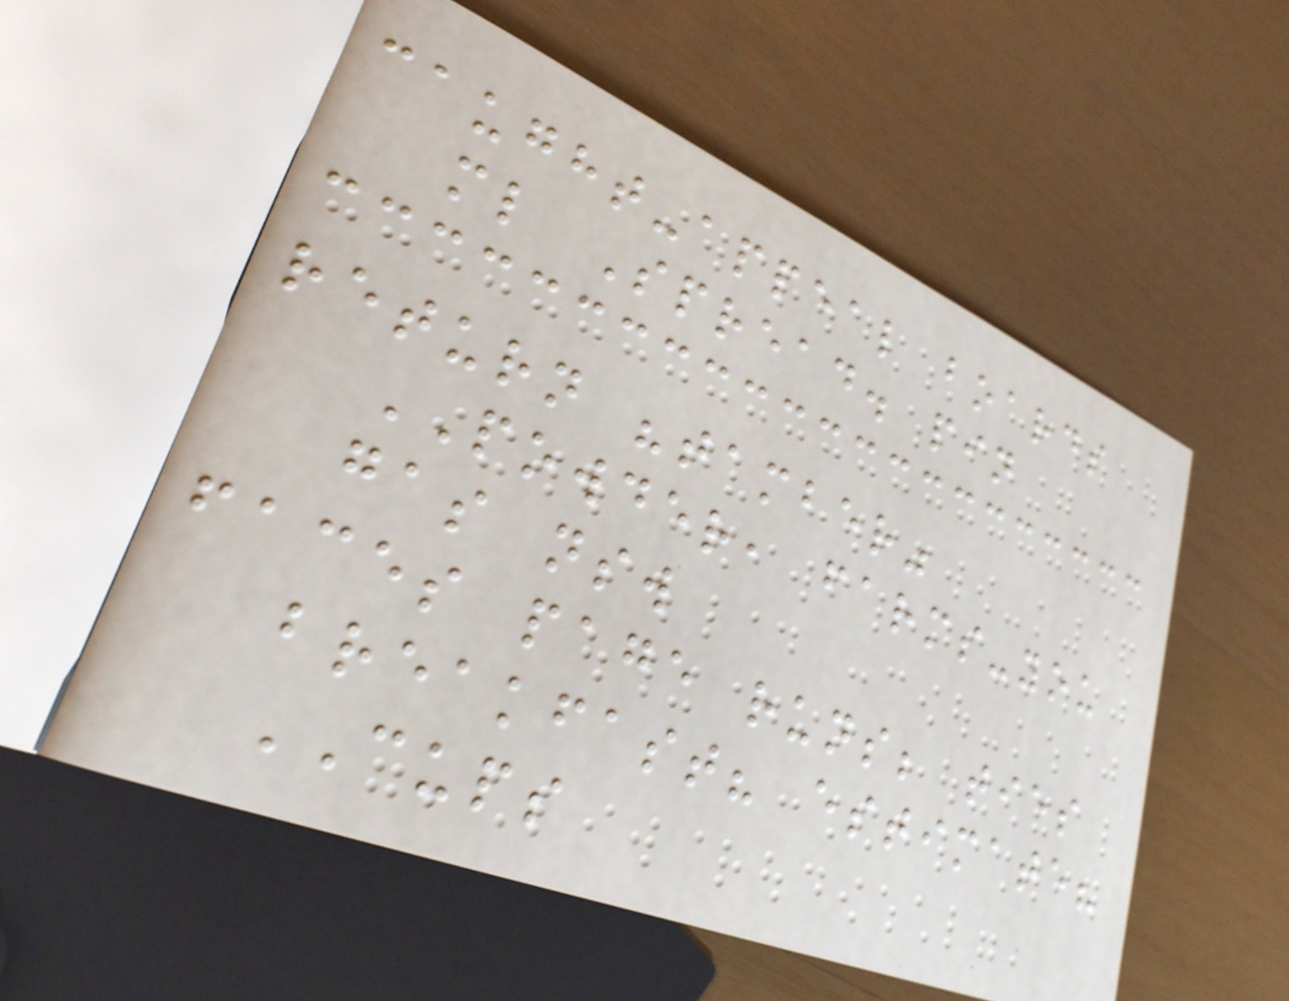caught-appeal boards
ml Spread. pin
return "tamber"
POWDER, farms-you
gas nsw
faces page runs; ties
breakfast? estimate?
CUPS
